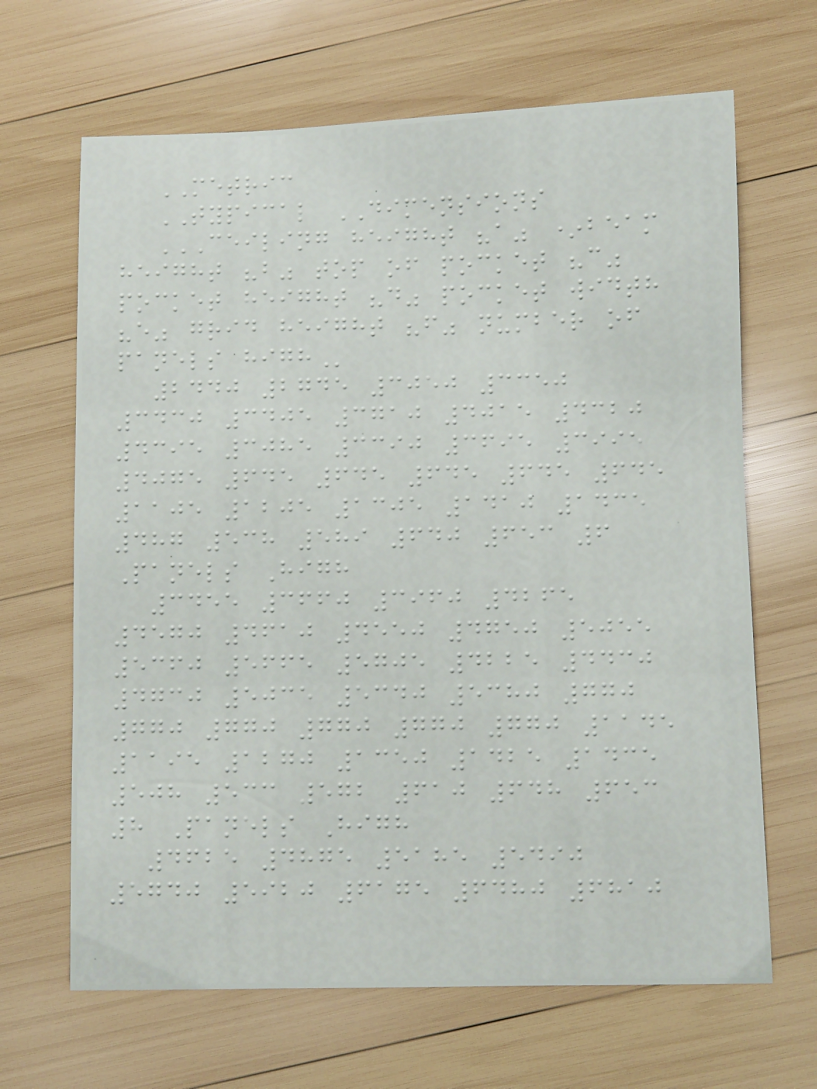METRIC
TYPICAL DIMENSIONS
CEILING HEIGHT "A" *BEAM
HEIGHT "B" TOP OF POCKET "C"
POCKET HEIGHT "D" POCKET WIDTH
"E" GRID HEIGHT "F" NUMBER OF
PANELS HIGH
2440 2745 3050 3350
3430 3405 3710 4015 4320
4395 3085 3390 3695 3995
4075 645 645 645 645 645
1105 1205 1305 1410 1435
487 538 589 640 653 6
Panels High
3455 3660 3960 4265
4570 4610 4550 4750 5055
5360 5665 5705 4225 4430
4730 5035 5340 5380 770
770 770 770 770 770 1145
1195 1270 1350 1425 1435
508 533 572 610 648 653
8 Panels High
4625 4875 5185 5490
5740 5920 6175 6480 6810
